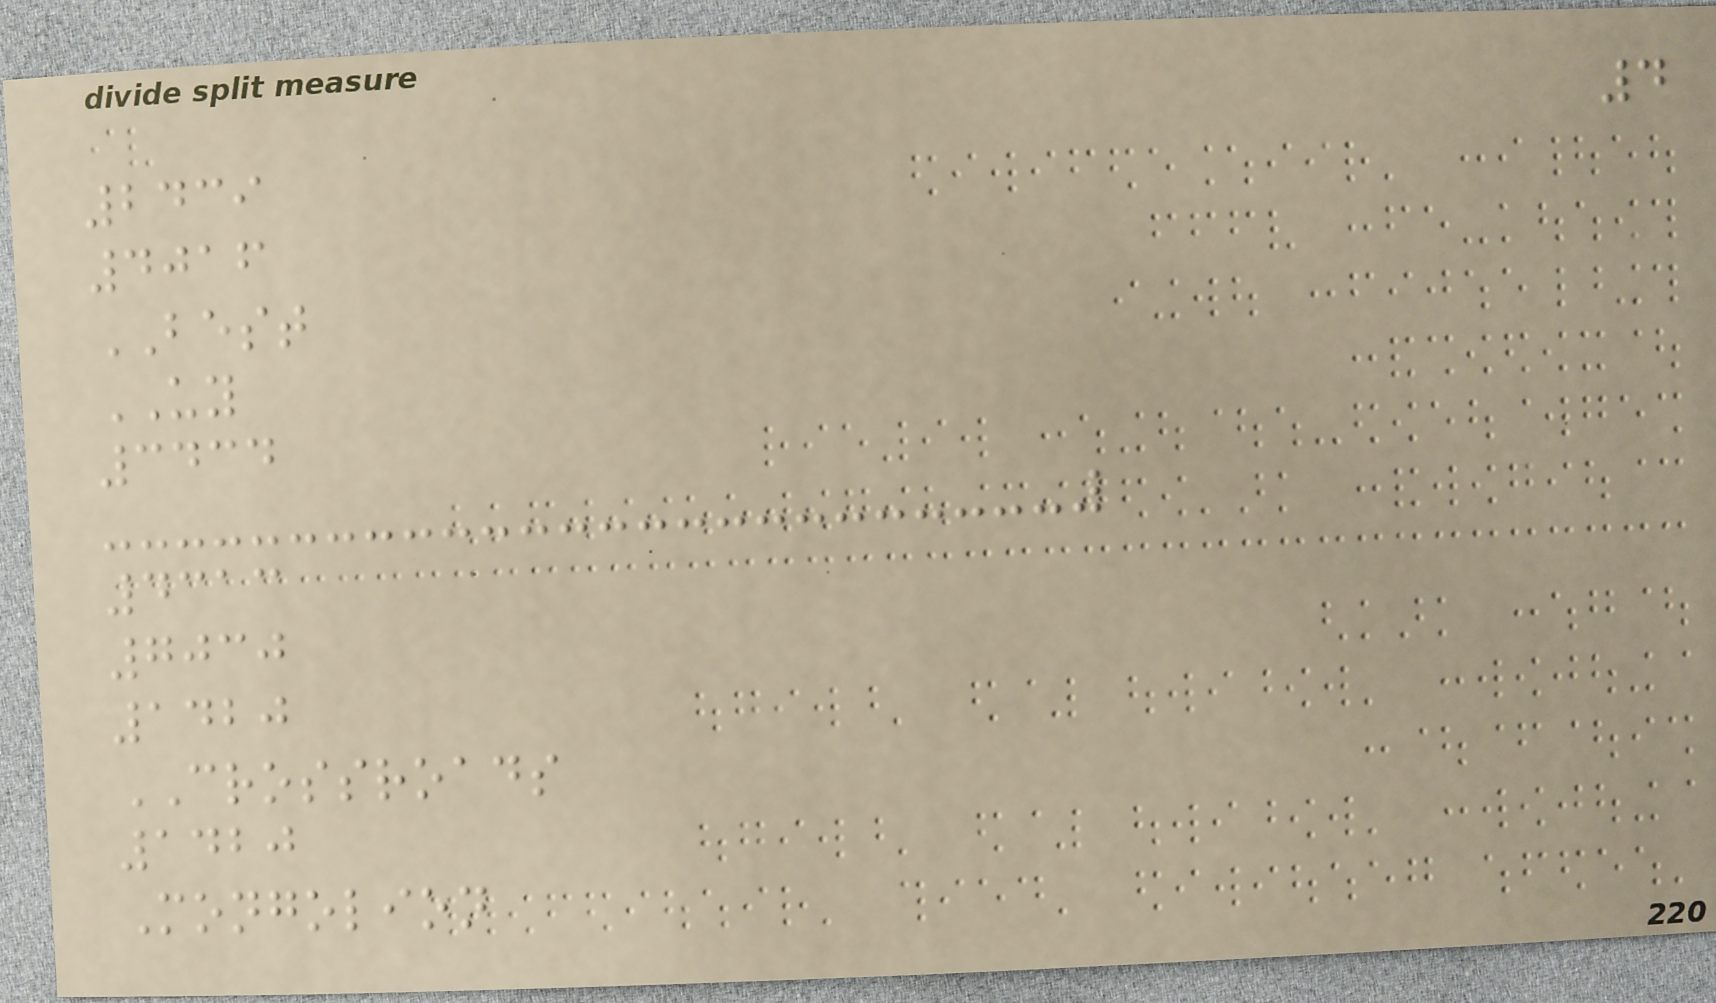4
2439
4016
BEST
UY
3434
4313
7030
1420
CROSSROADS
1420
Mongolion
